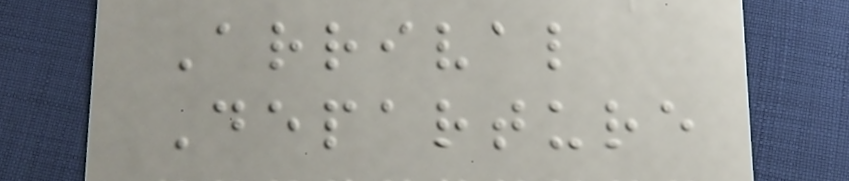Arrival
Departure
